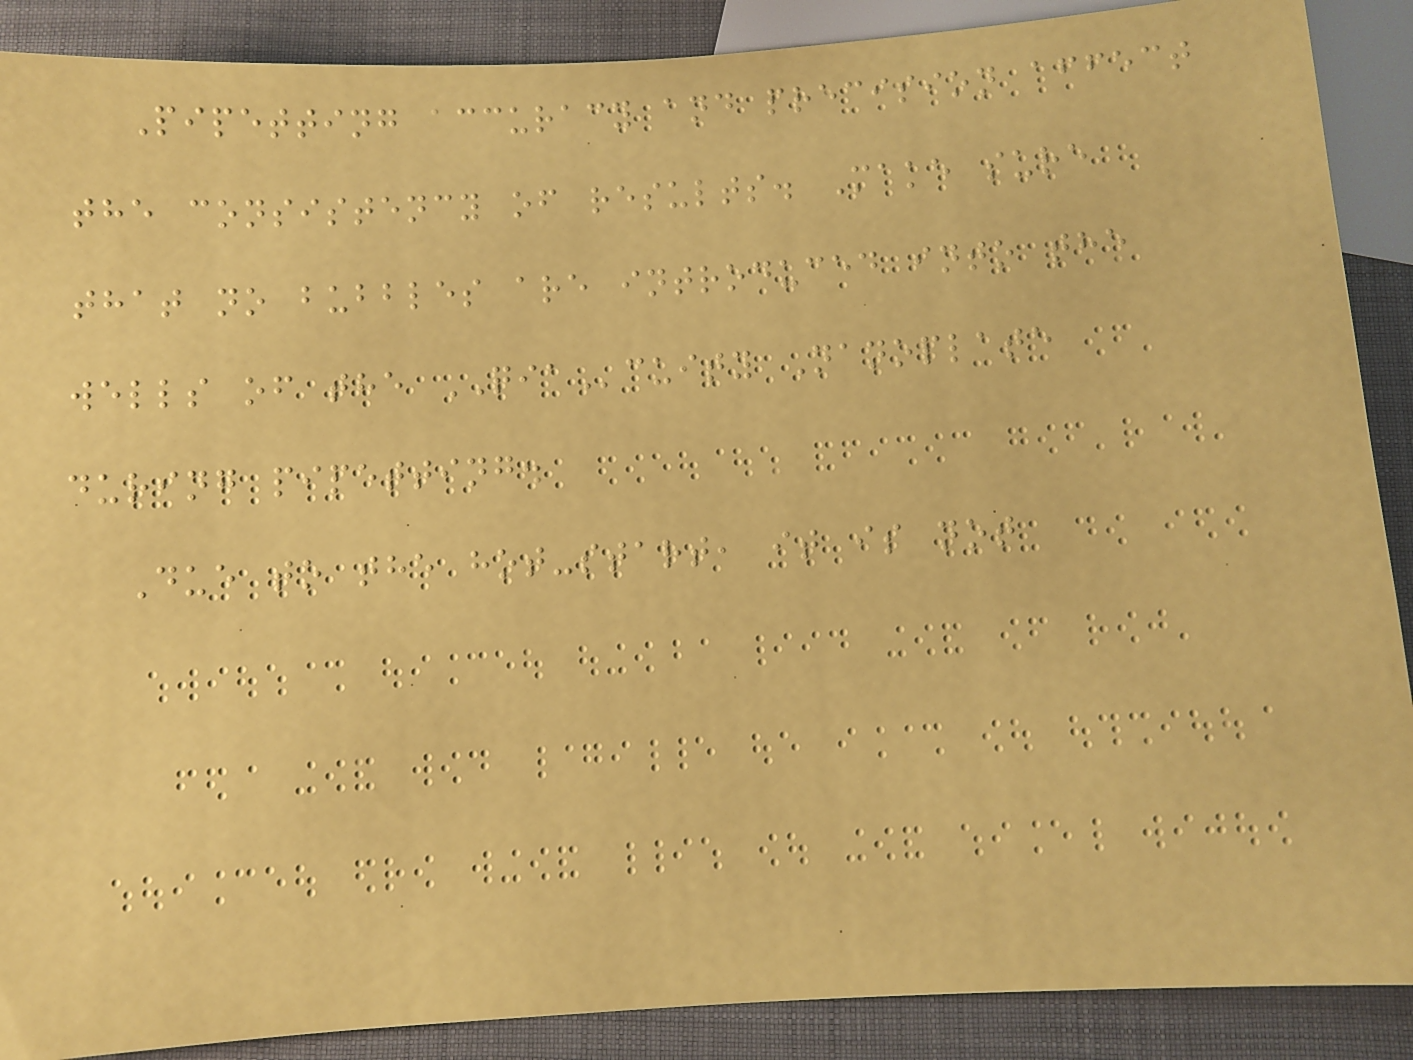Pipetting accuracy and precision affect
the consistency of results. Make sure
that no bubbles are introduced into the
wells of the QIAcuity Nanoplate
during pipetting.
Due to the hot-start, it is not
